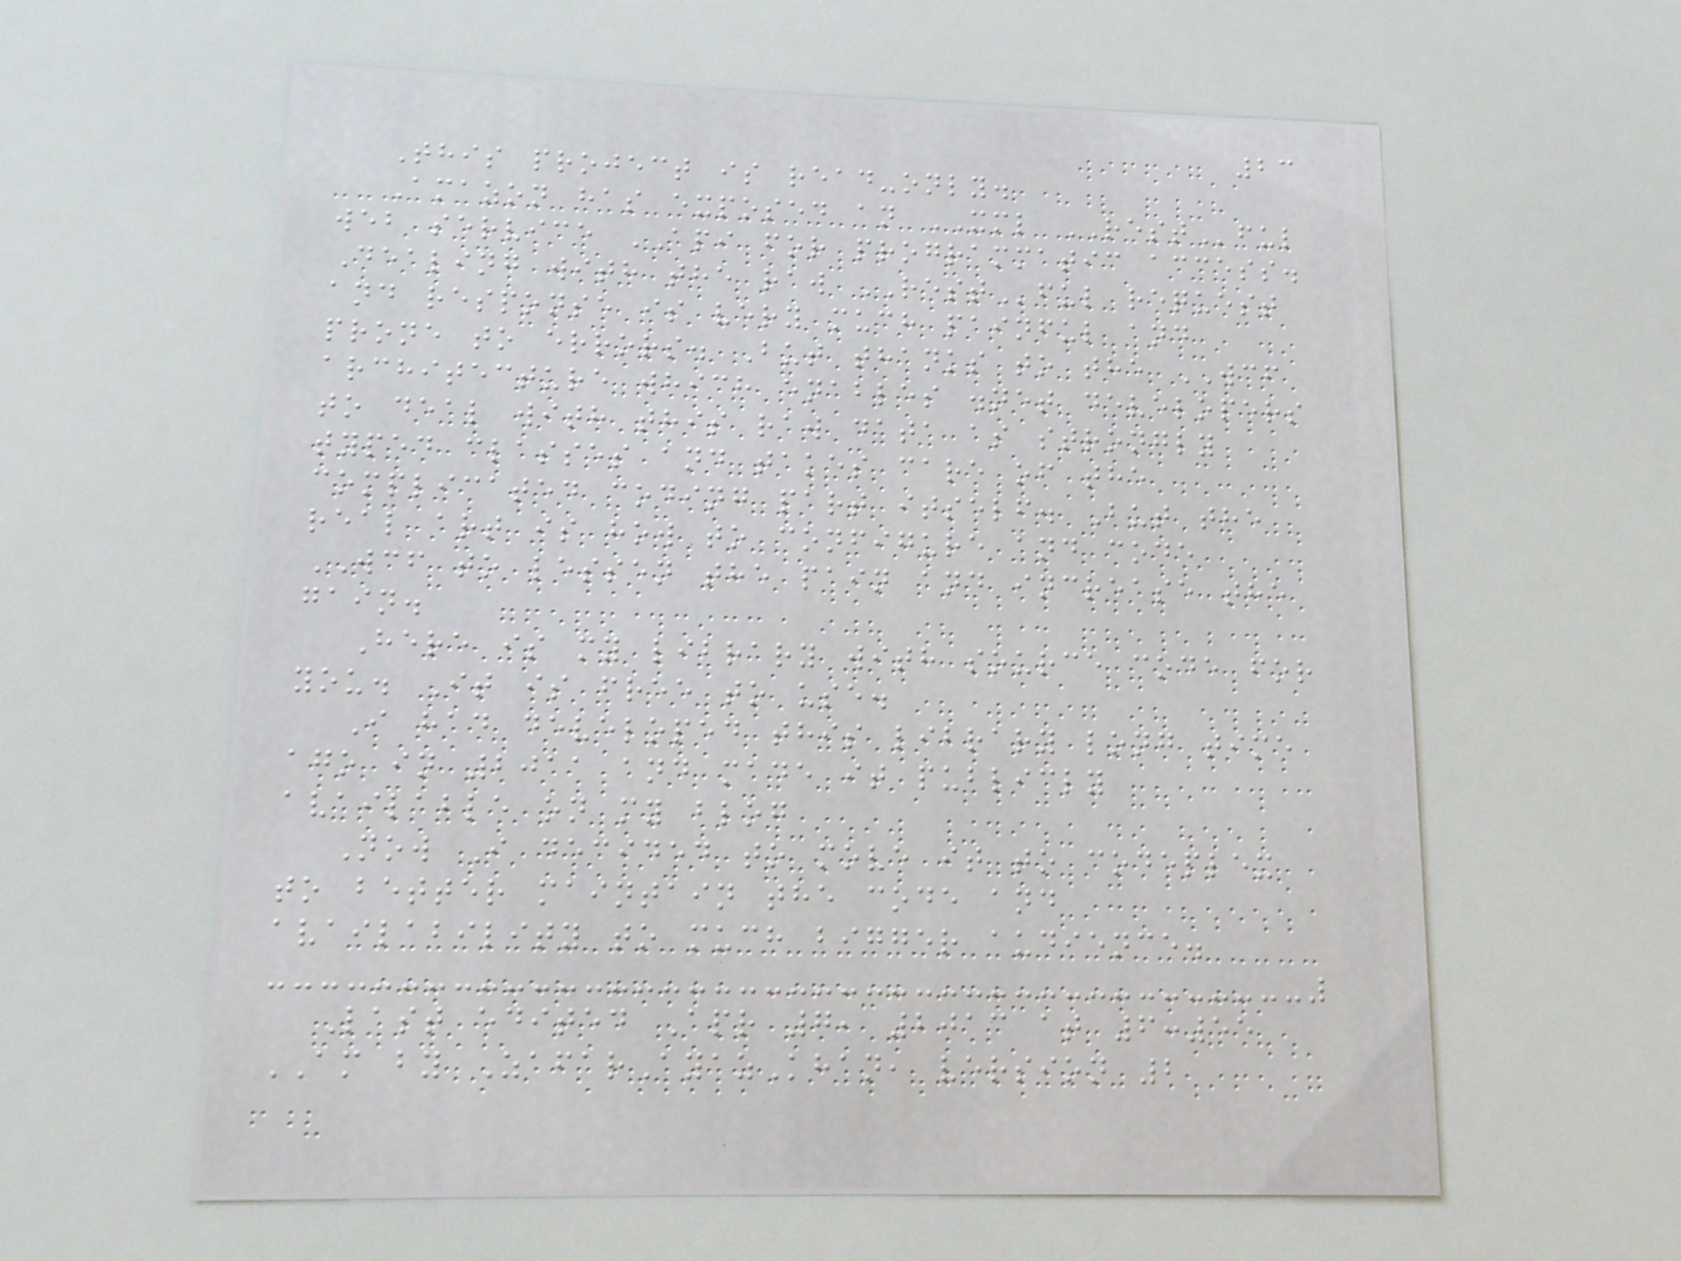23
This project is read-only.
Amazon has exposed an XML RESTful
web service API for programmatic access.
Dealing with the raw RESTful request
and response is very much painful and
prone to errors. But thanks to the WCF
architecture which enables .net developers
to deal with this raw data as strongly
typed classes and takes care of the
complicated coding part itself. But the
real art is how to configure and code
WCF to lessen the pain and increase the
gain.
Here is my library with source code for
you. It is free to use.
I had developed this library long time
ago in 2011 and made it publicly
available on my blog
Now I decided to move it to codeplex
to better maintain the code and
availability to much bigger audience.
Last edited Apr 7, 2013 at 6:55
AM by ZafarAyazKhan, version 2
